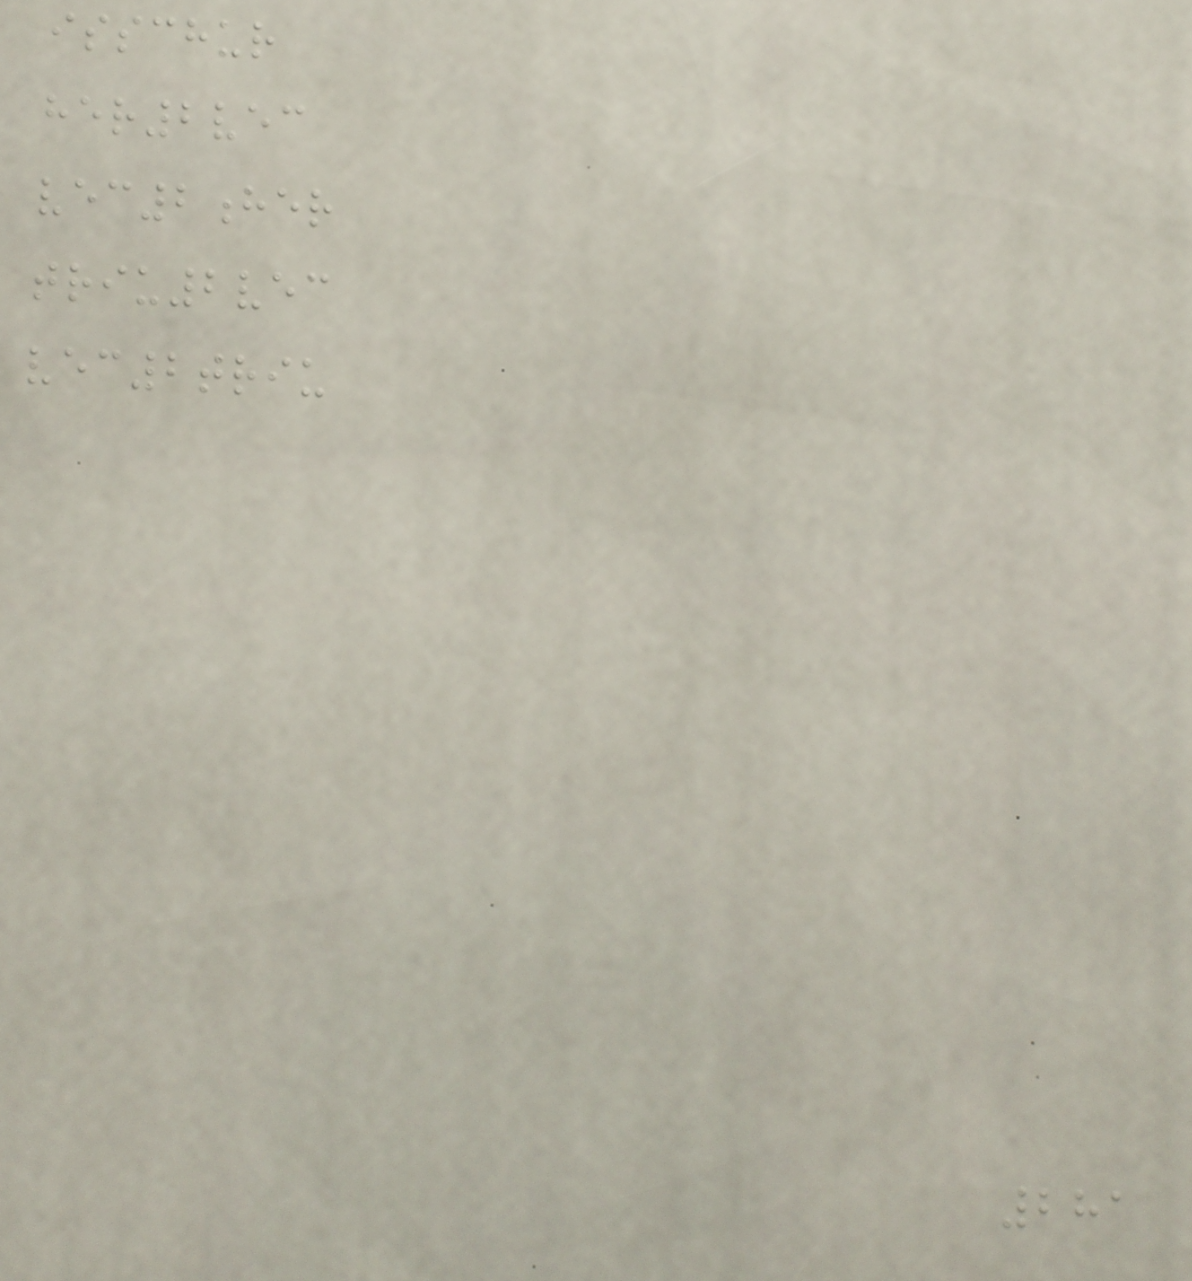isschur
her2vec
vec2her
triu2vec
vec2triu
281
